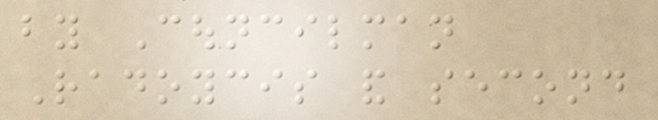by Councilman
Radoycis and second
